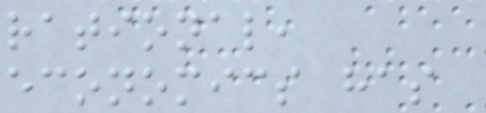rational,
economics has
